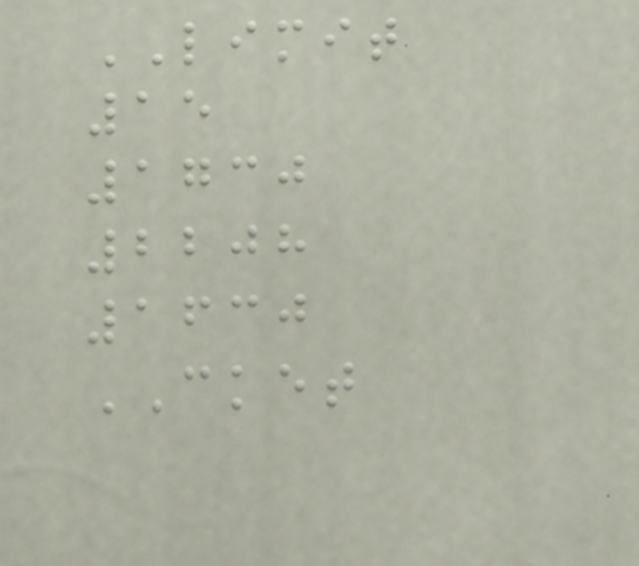LIMIT
15
1730
2208
1630
CKET
